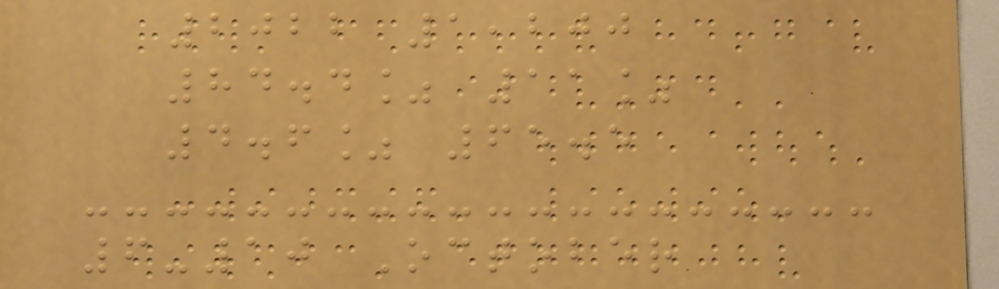2022 1,200
84.4% 11%
4.6% 65.5
6-10 October
